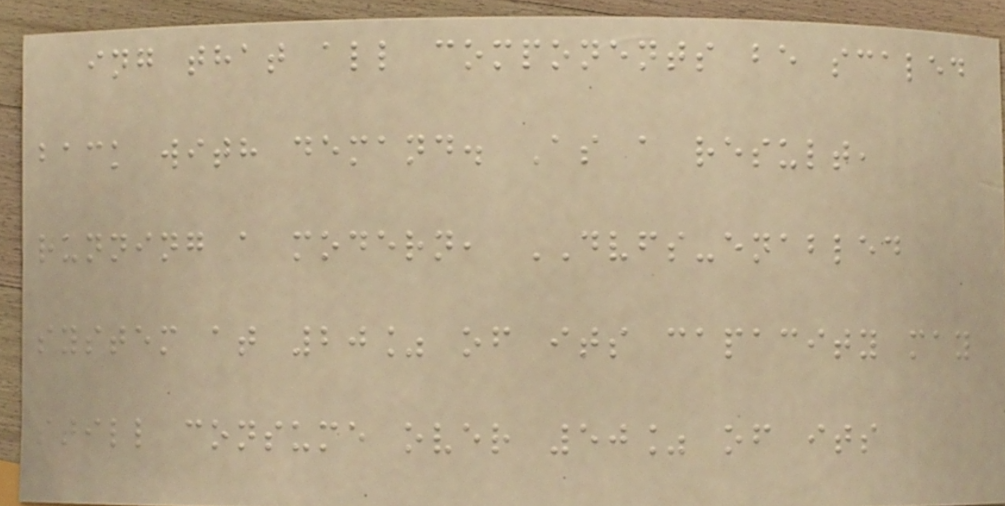ing that all components be scaled
back with demand. As a result,
running a modern, DVFS-enabled
system at 20% of its capacity may
still consume over 50% of its
